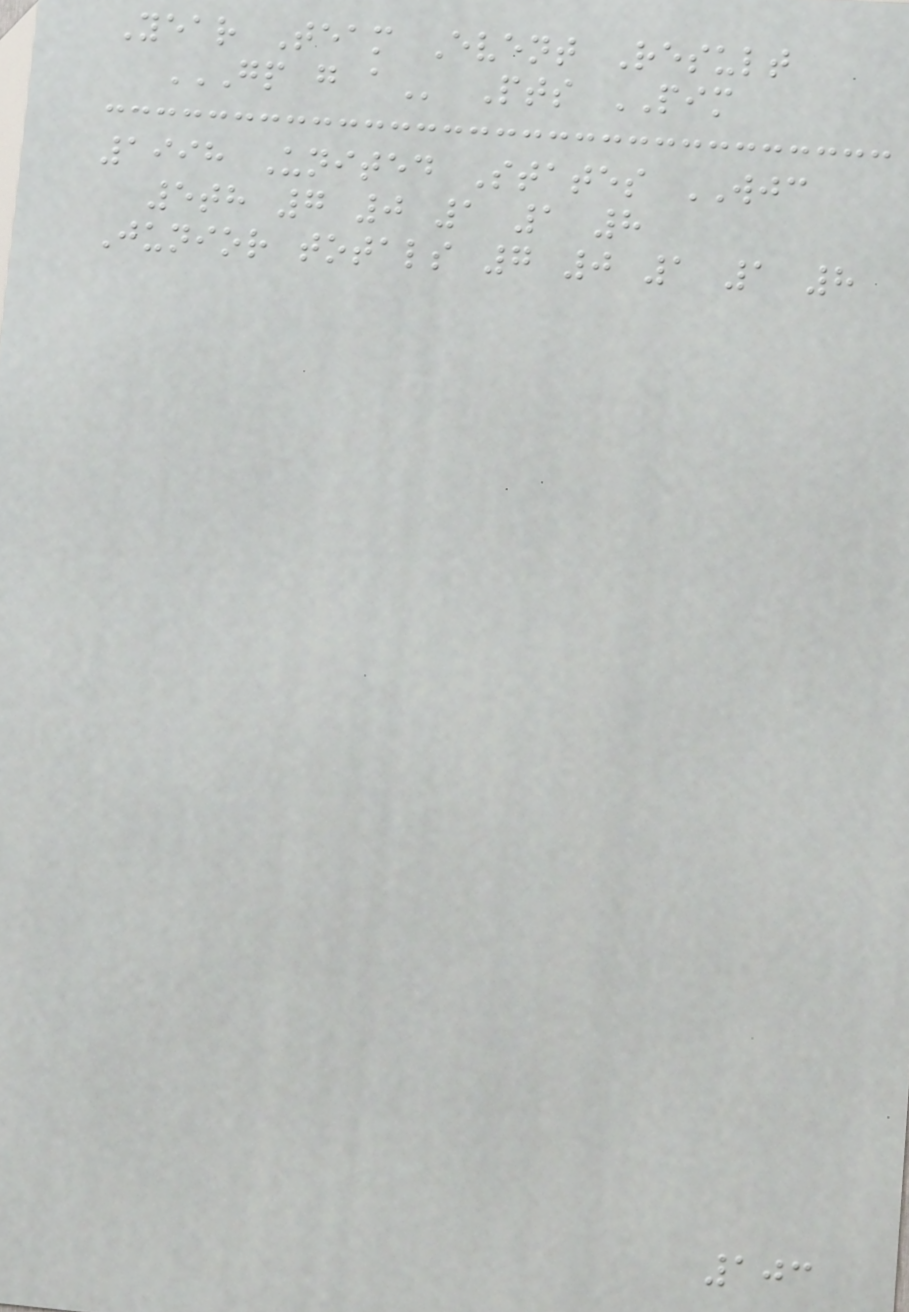Year Team Event Result
GP G A Pts PIM
1998 United States WJC
5th 7 0 1 1 8
Junior totals 7 0 1 1 8
103
